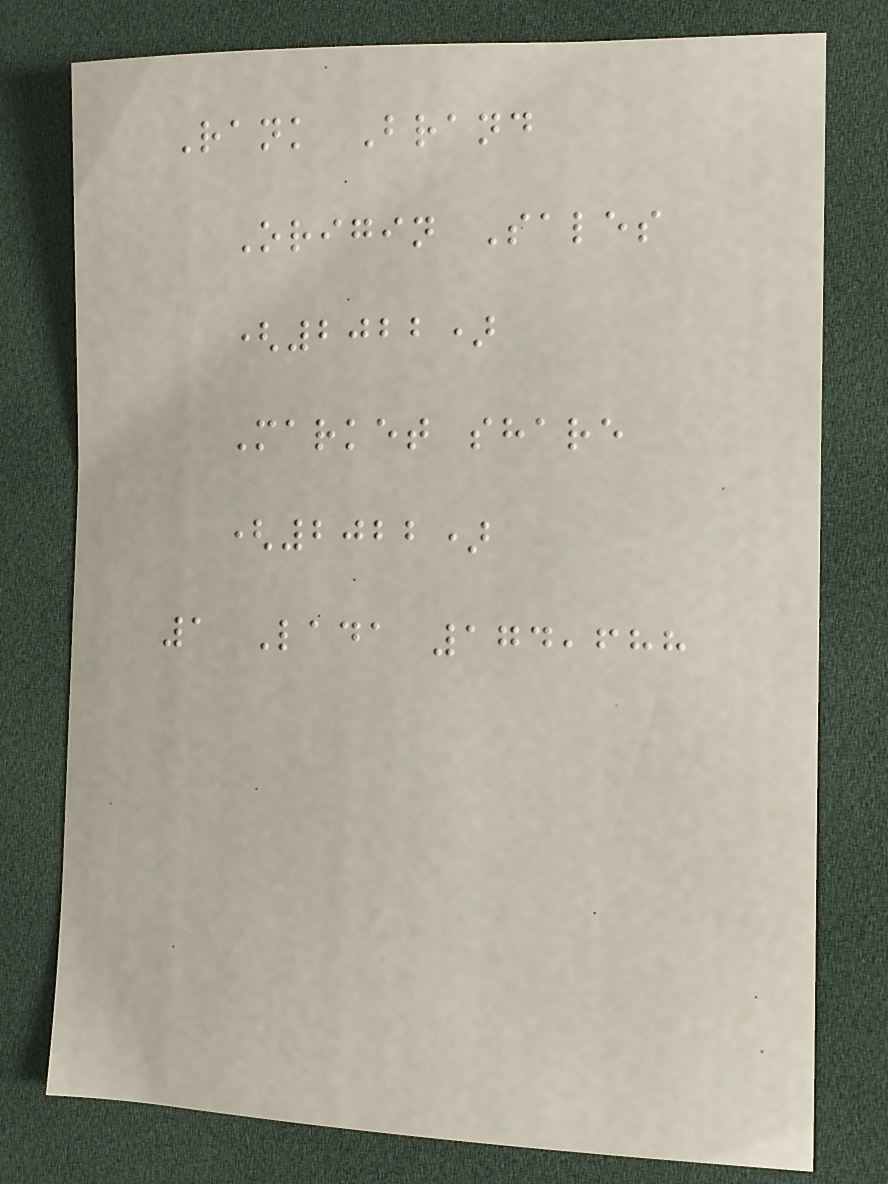Rank Brand
Origin Sales
(2022)
Market share
(2022)
1 Lada 174,688
